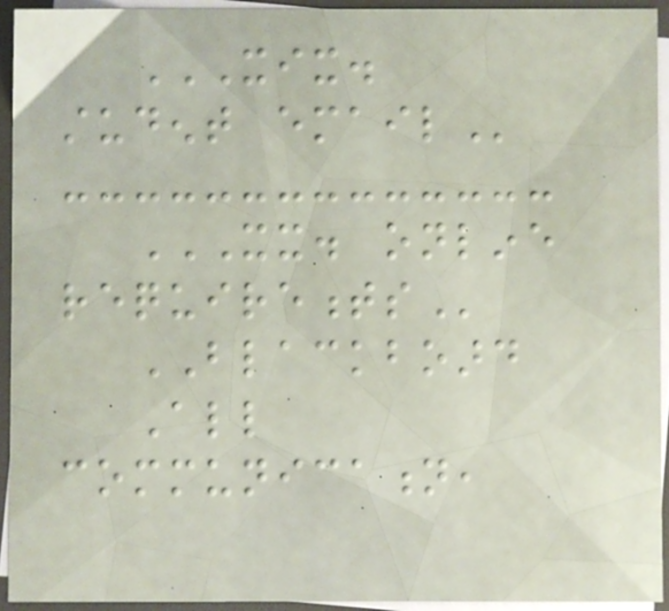XIX.
STUDENT EMAIL
XX. ONLINE
REQUIREMENTS
BLACKBOARD
All
communication,
